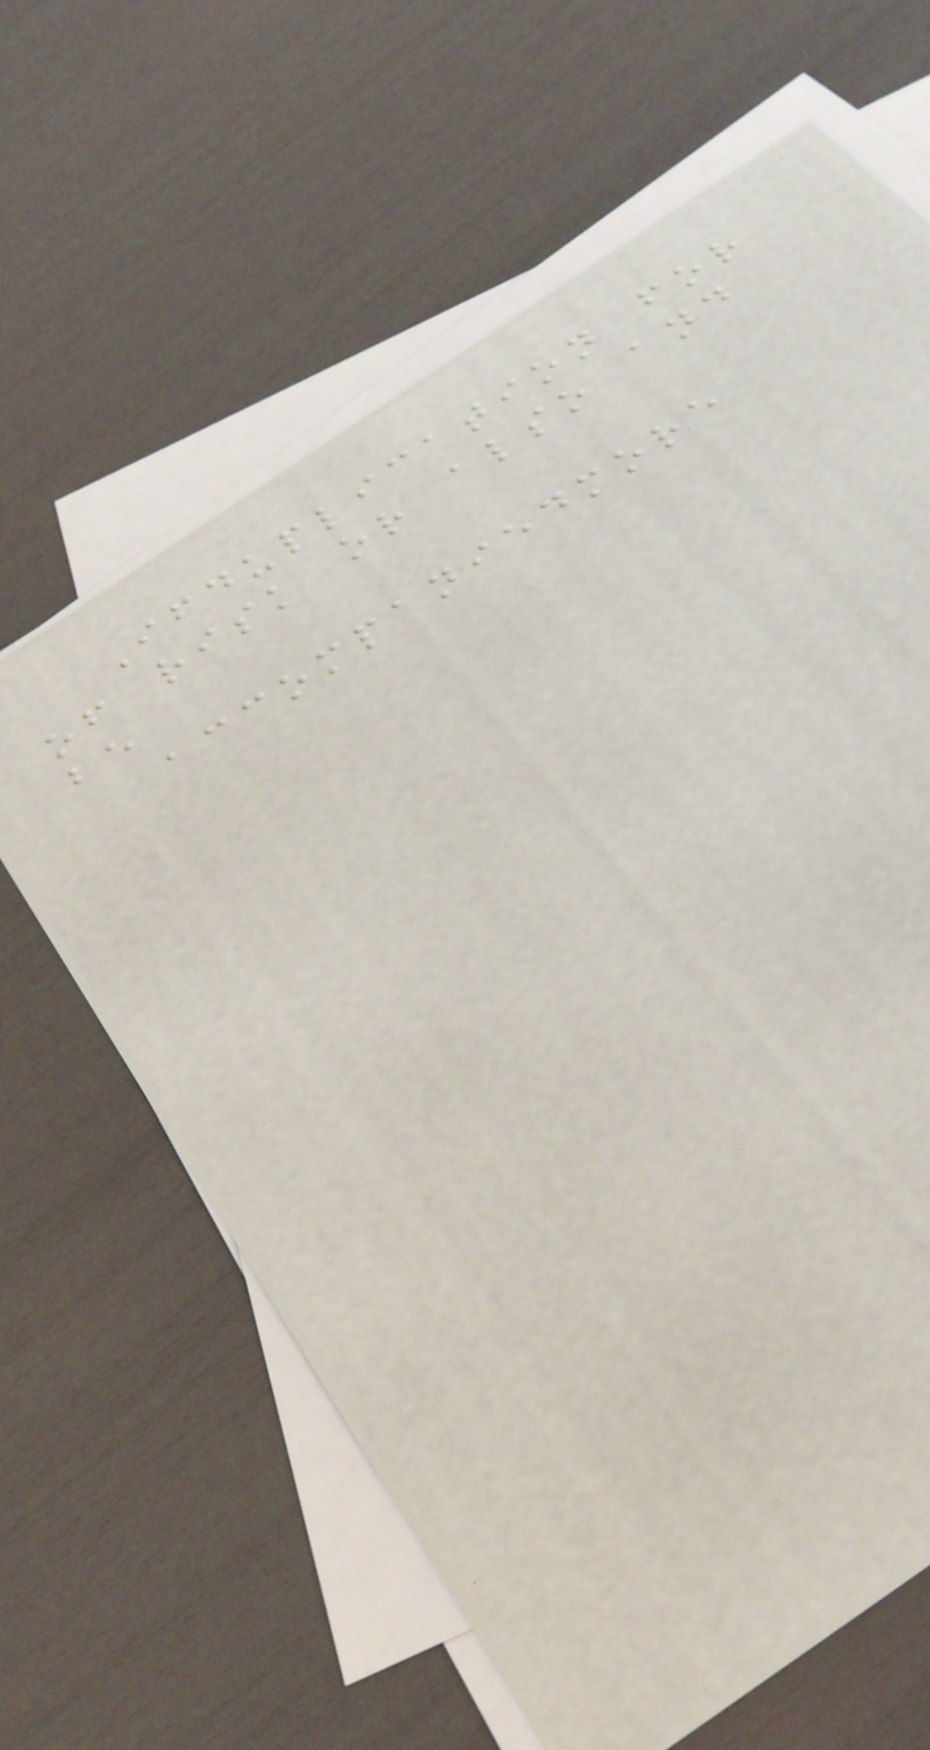Ifduplication for
of risk or also and
be
accompaniedmore
